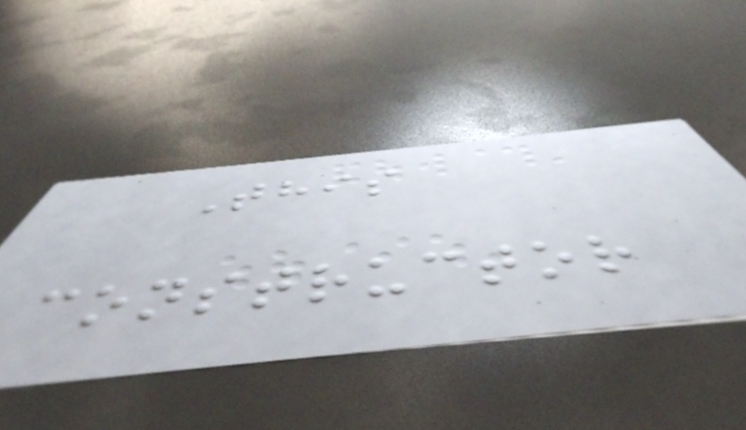This
constructor
